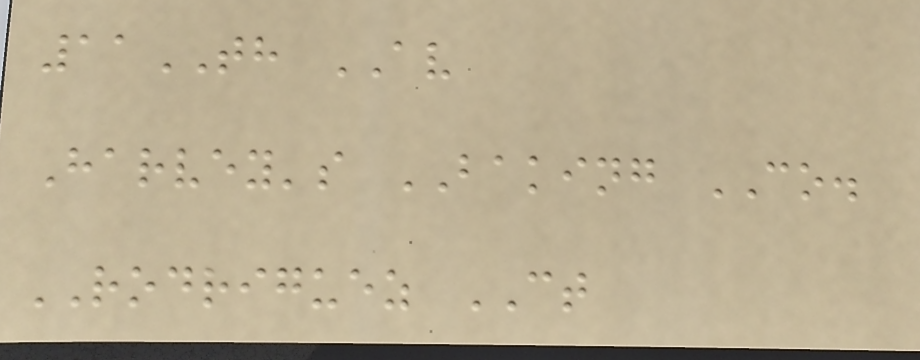11TH AV
Harvey's BAKING CO.
RODRIGUEZ CT
